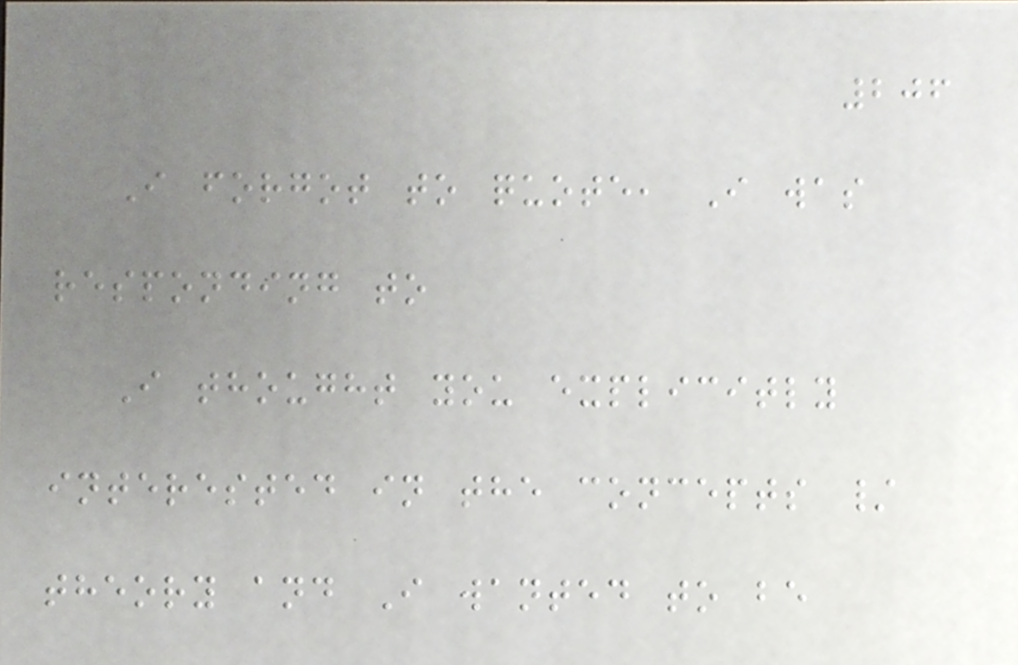206
I forgot to quote, I was
responding to
I thought you explicitly
interested in the concepts /
theory and I wanted to be
